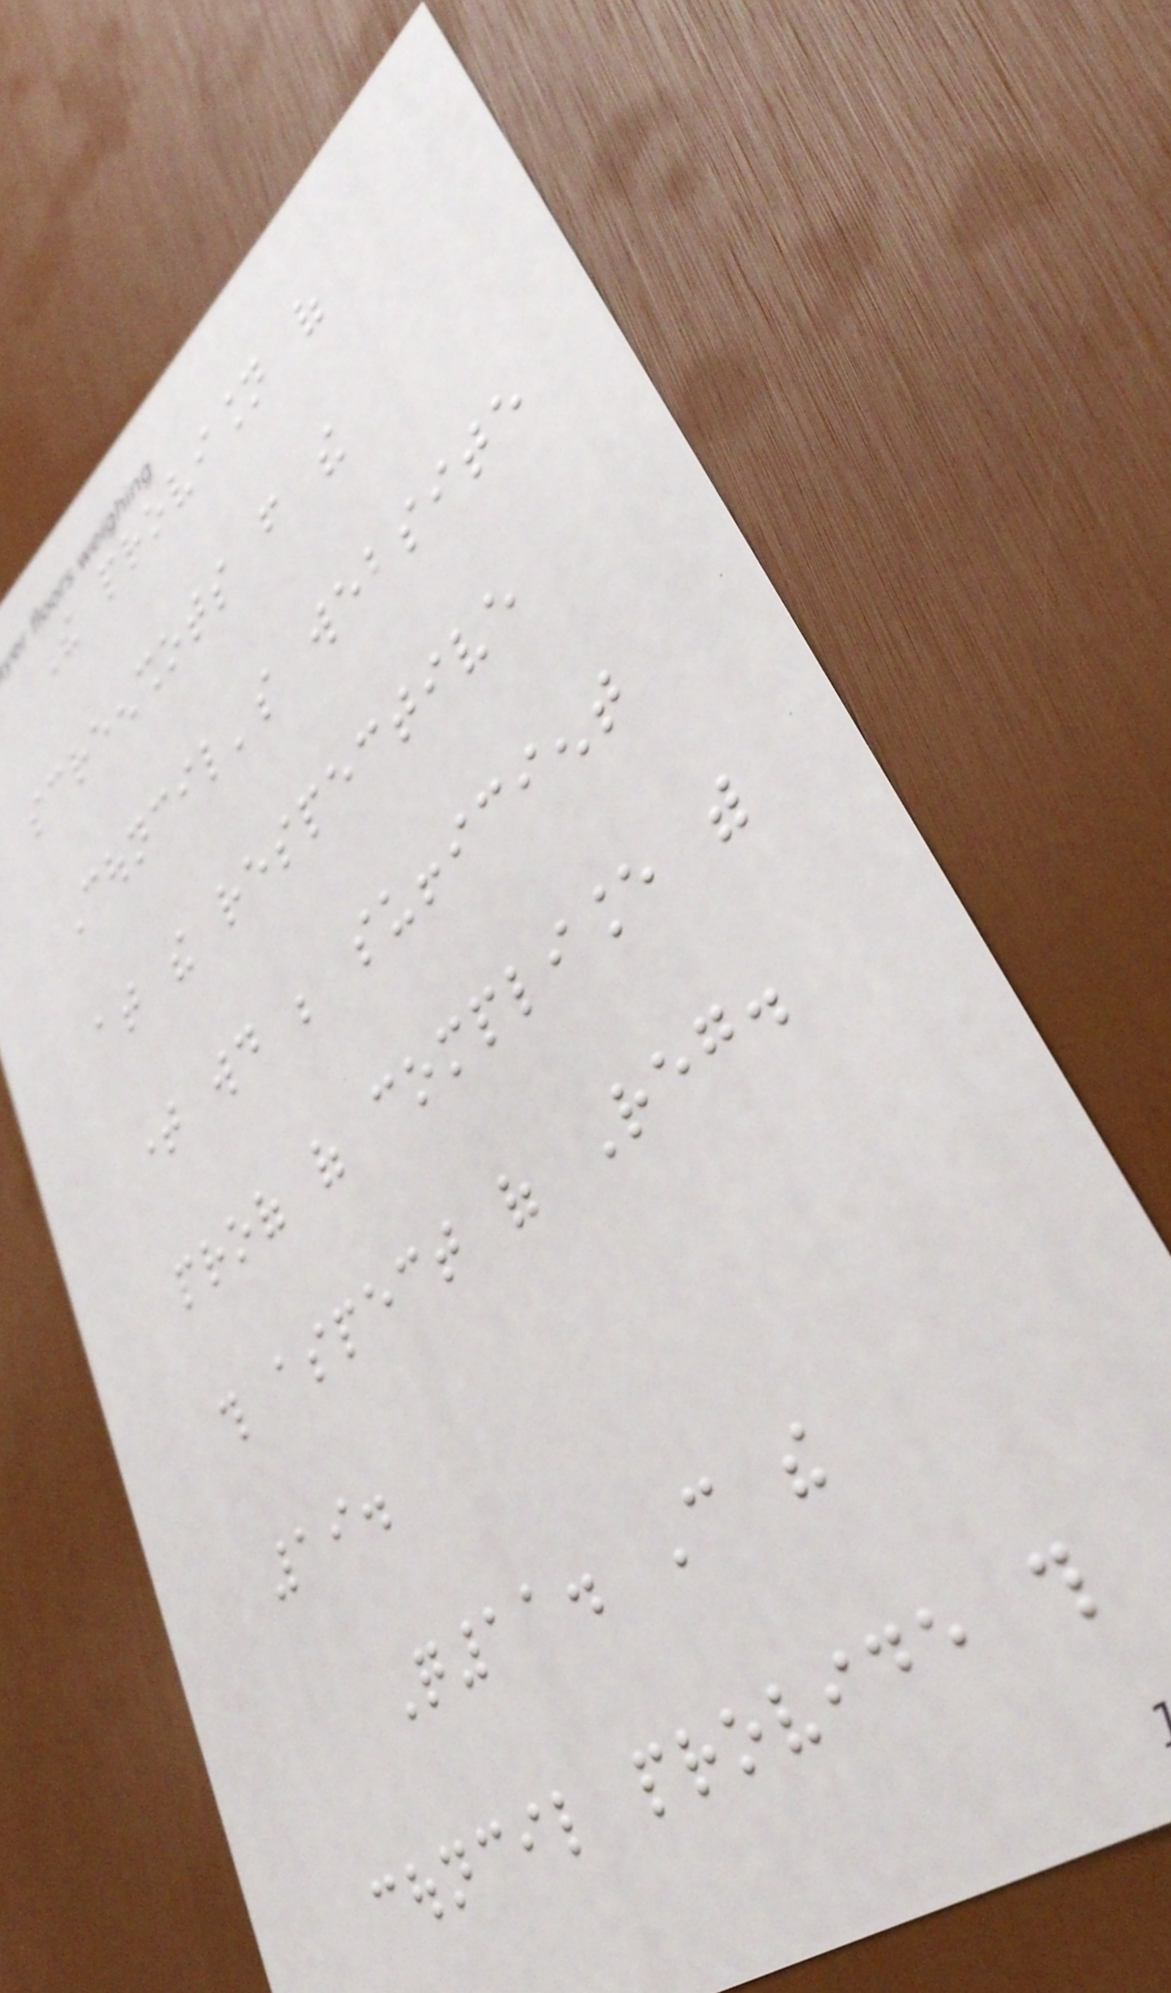The provision of
screenshots from the
Council's website
at the respective
time would be sufficient
proof of compliance with
this aspect of Reg.
19.
Q11. Can the
council provide this
